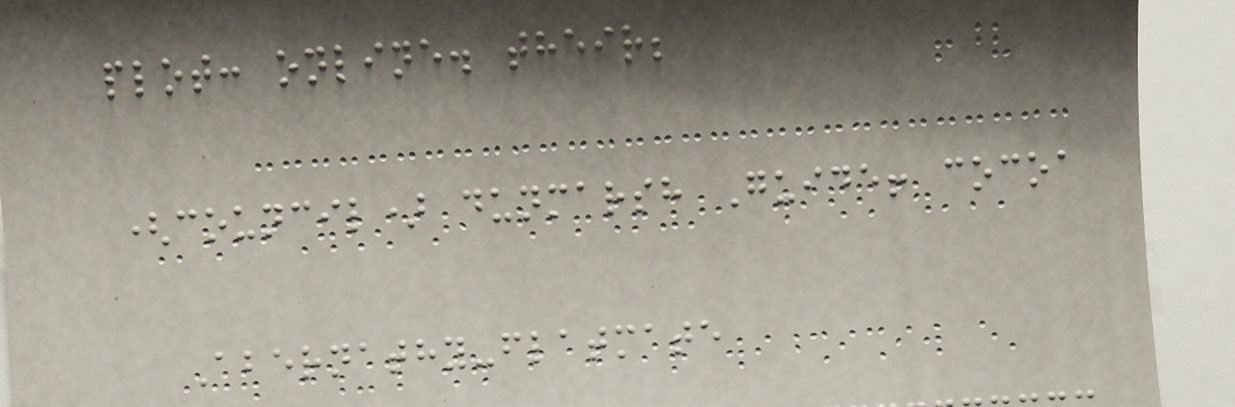plot: online. their;
(council) dunmarsh Guide! cocoa
Abernathy-flatmate
